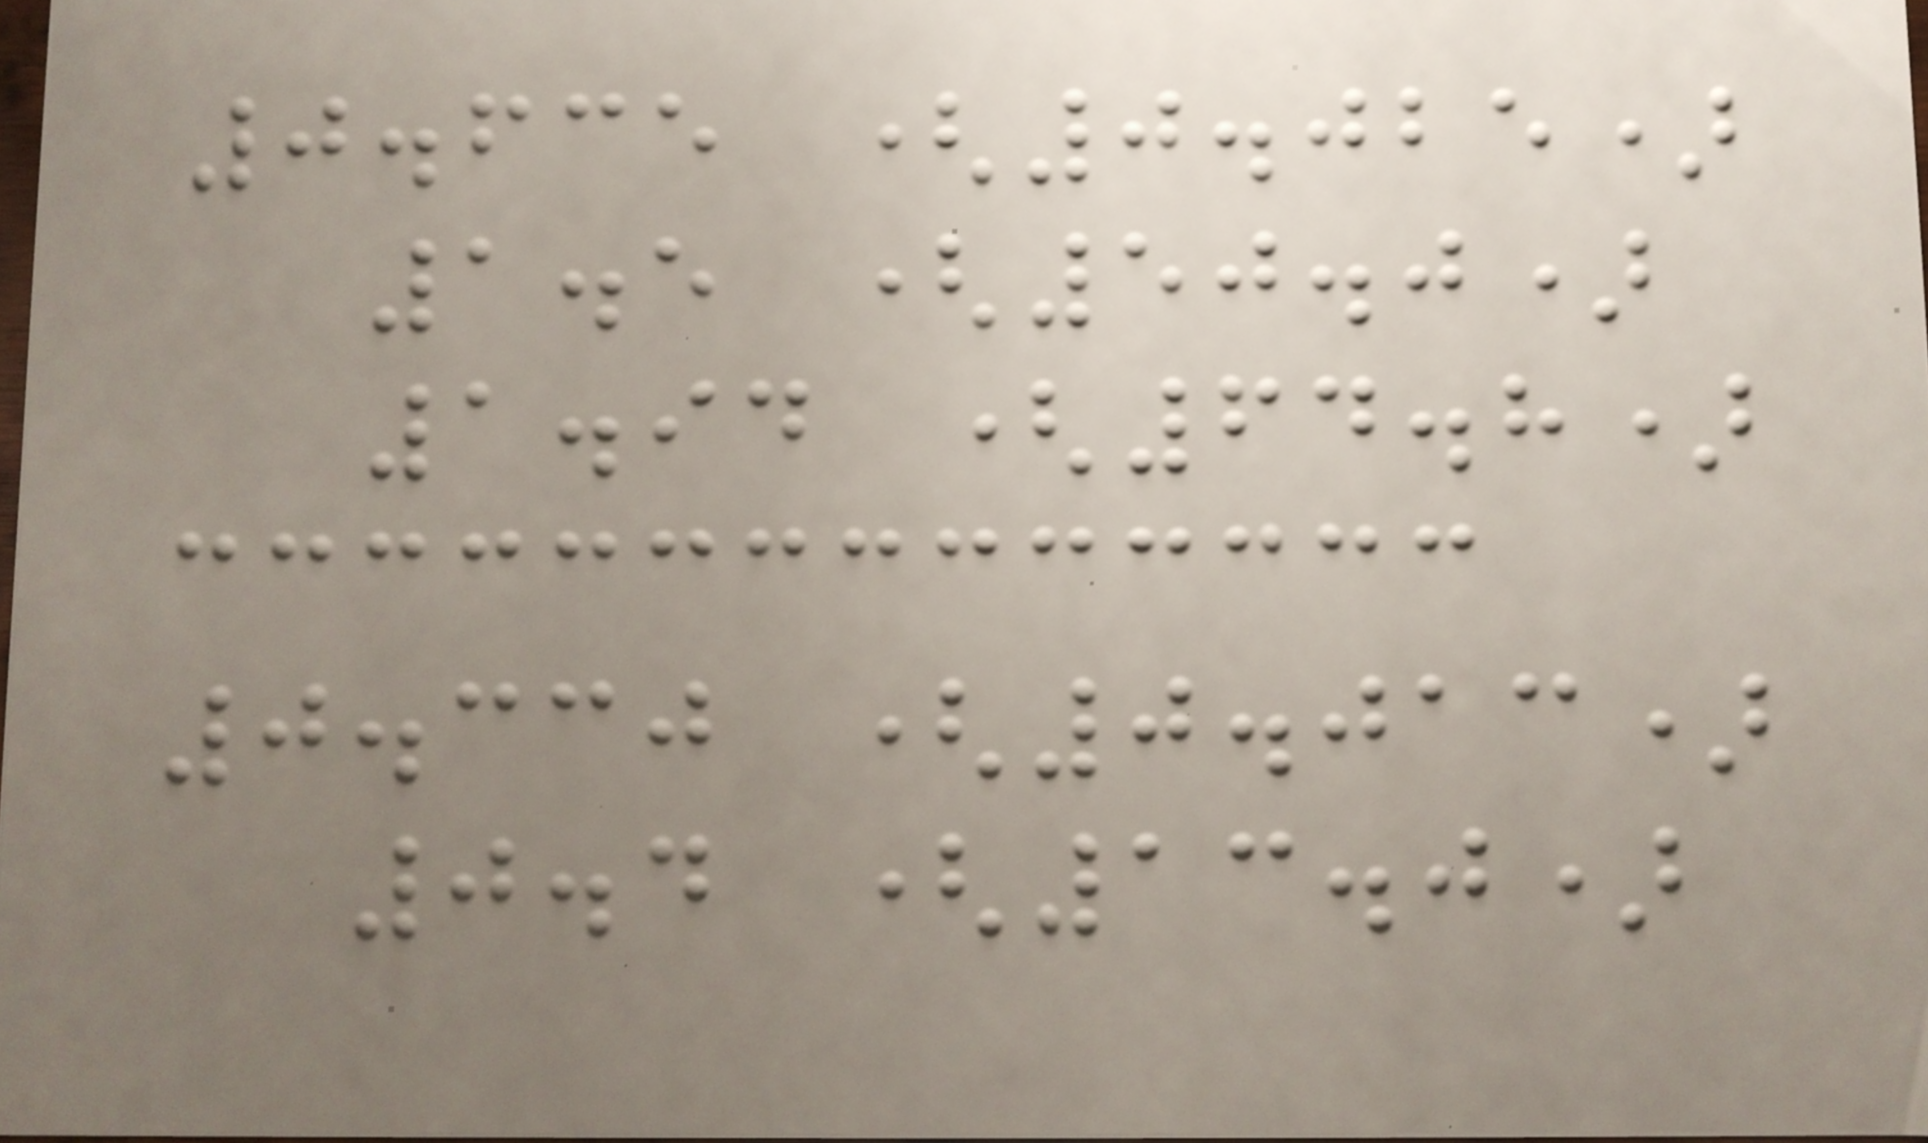0.635 (0.025)
1.5 (50.0)
1.94 (64.8)
0.330 (0.013)
0.4 (13.0)
